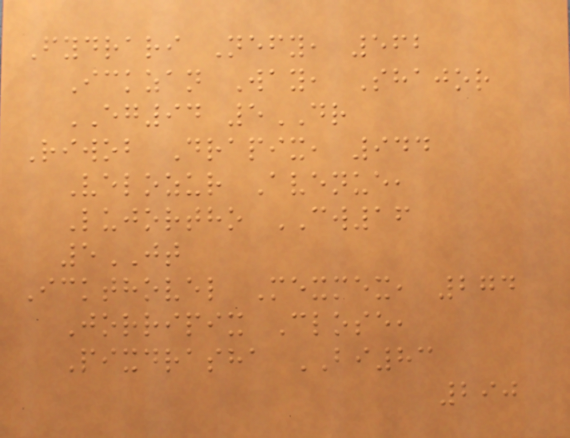Fydrari Nefy, 562
Ickzan Way, Shajor
EG94 5DR
Riwob Drapix, 944
Velozur Avenue,
Lujortho CW16
5JT
Ickthovel Mexmex, 274
Jorripix Close,
Pixdrasha BI83
290
